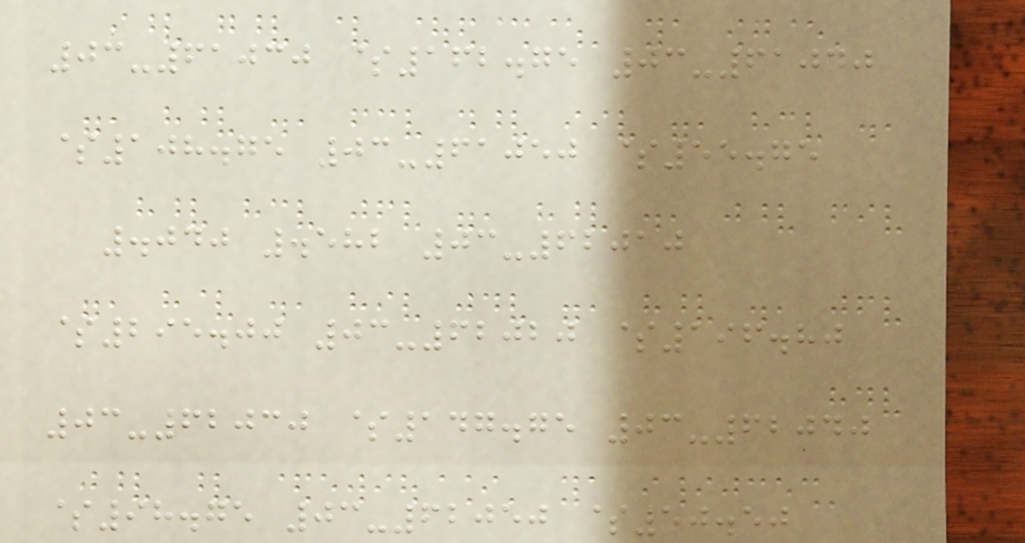03-61030 $162.75 03-61040
$108.75 03-61050 $55.75
.040 .582 03-62010
$295.00 03-62020 $196.80
03-62030 $147.75 03-62040
$98.75 03-62050 $50.50
